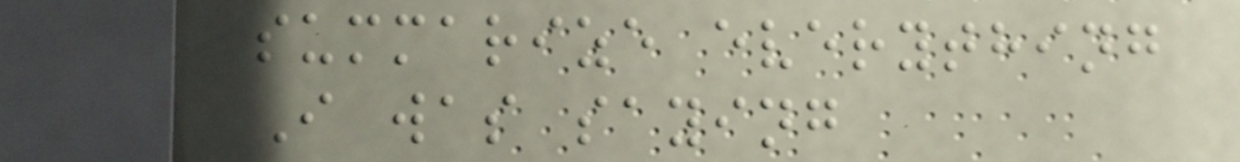summarize everything
I was saying
